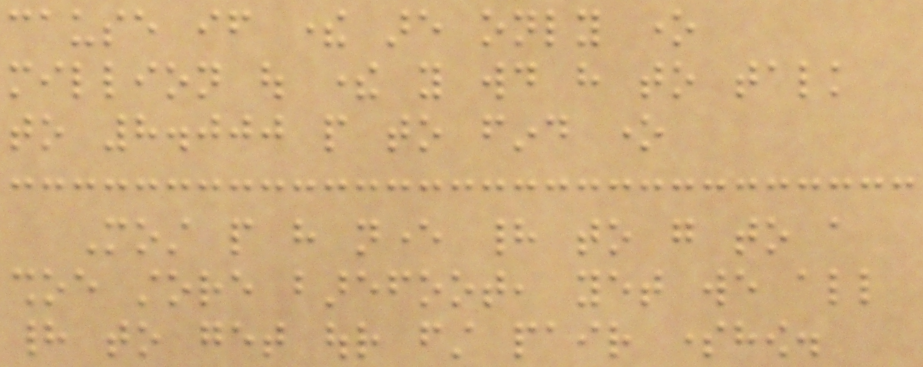cause if there are only one
million out there you would have to talk
to 8.000 people to find one
Most people have never had to go to a
shoe store barefoot, yet we all
had to get our first pair somehow.
